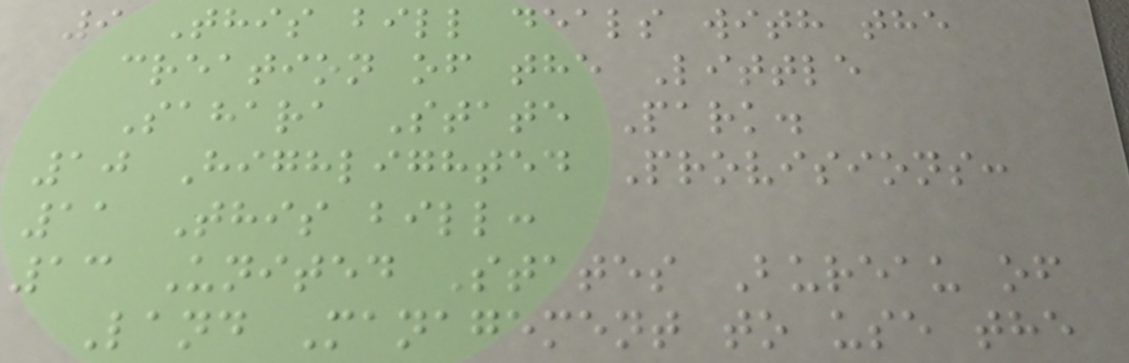9 This bill deals with the
creation of the Little
Sahara State Park.
10 Highlighted Provisions:
11 This bill:
13 United States Bureau of
Land Management to use the
